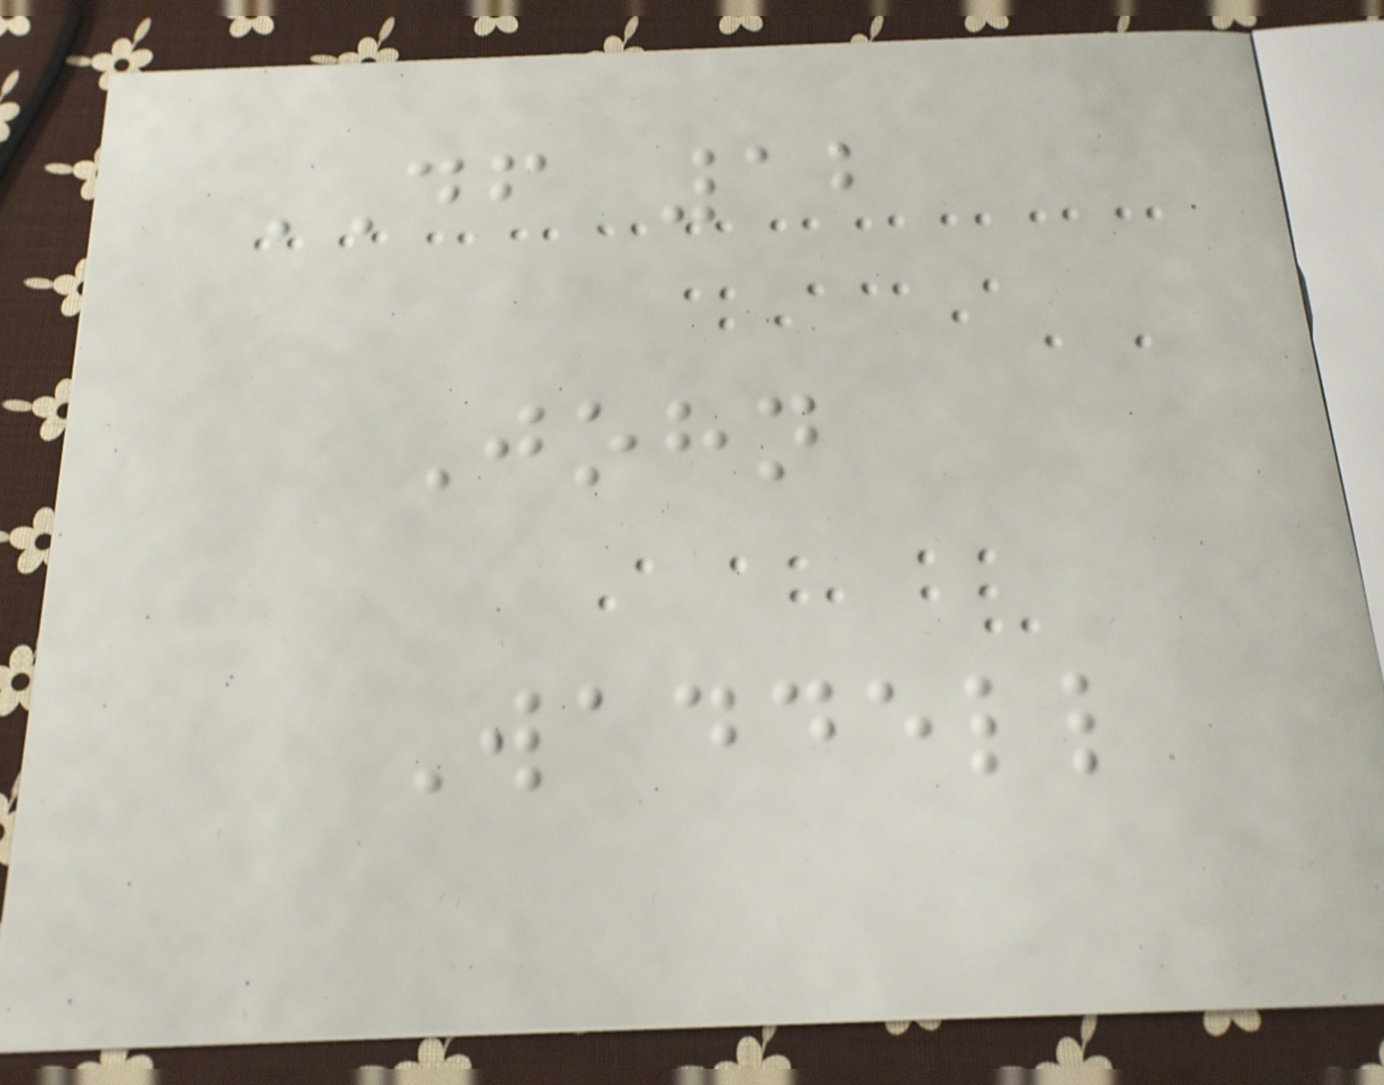DF 12
John
Waddell
